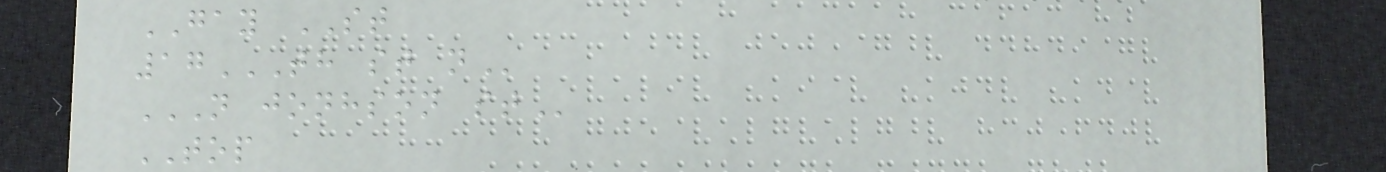GAY ST
17TH ST N
N JONHSON ST
TOP
